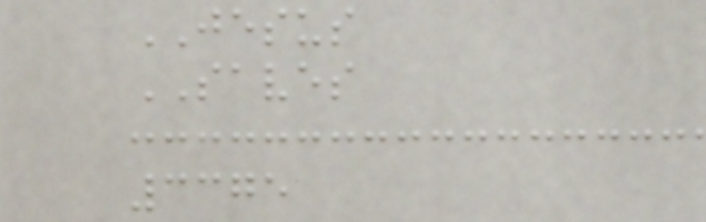JESUS
SAVES
3375
